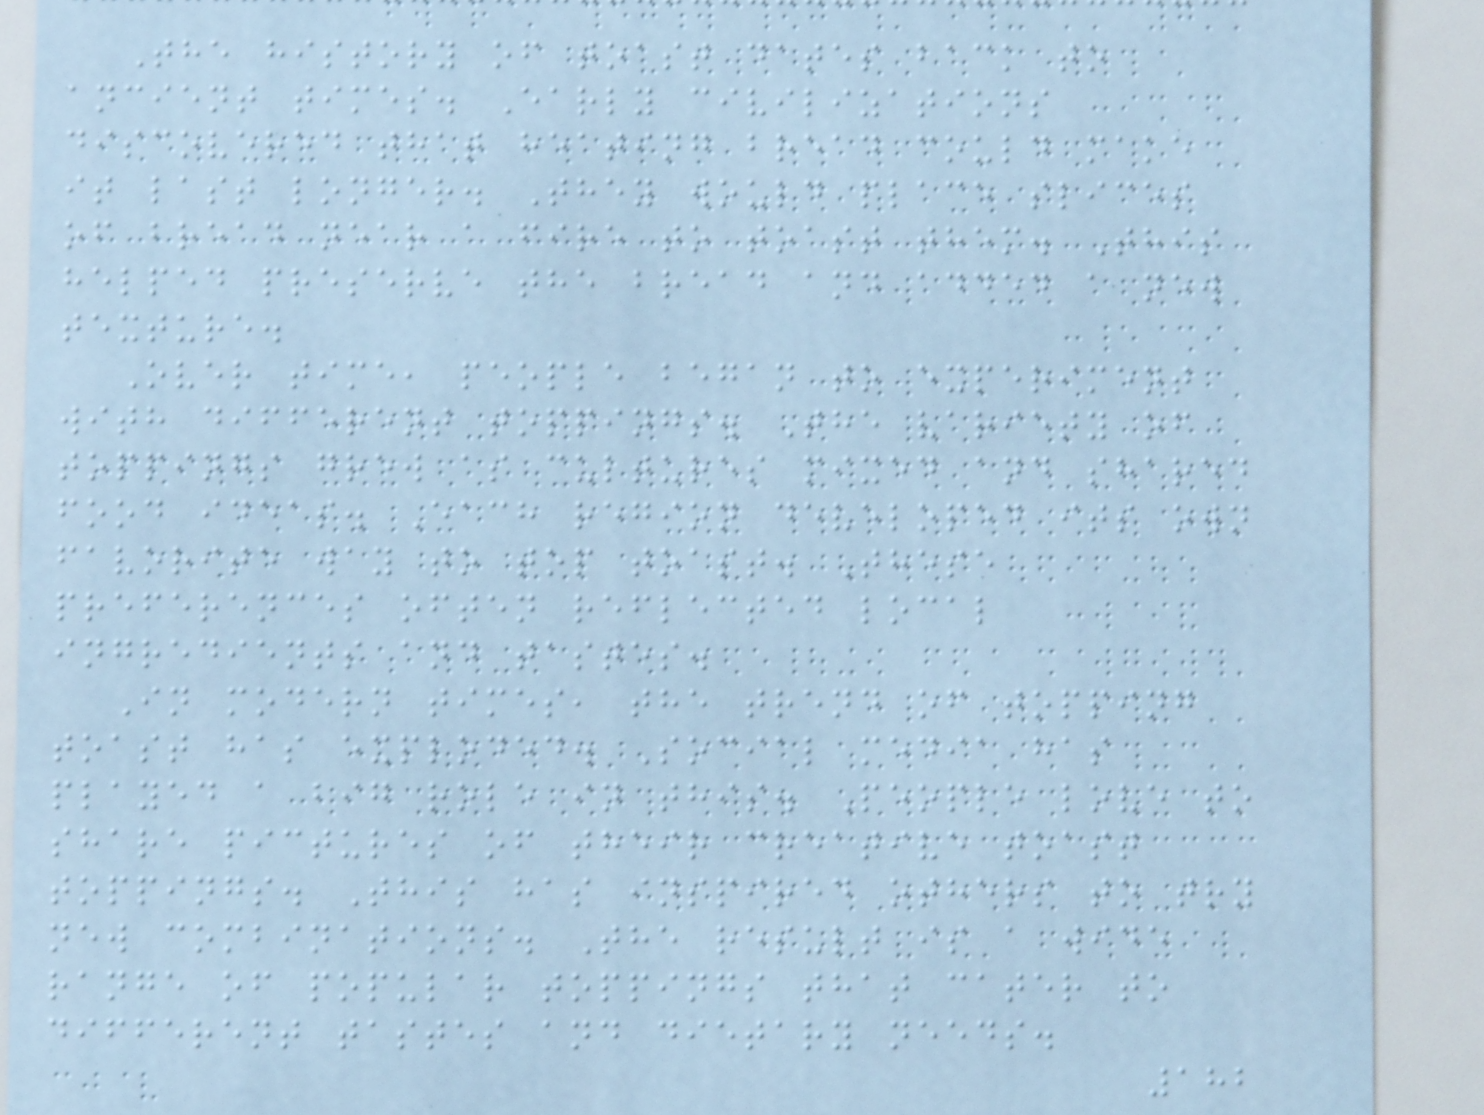The history of toast dates back to
ancient times. Early civilizations
discovered that heating bread could make
it last longer. They would place slices
of bread near a fire to toast them. This
helped preserve the bread and added a new
texture.
Over time, people began to experiment
with different toppings. The variety of
toppings grew as cultures mixed and shared
food ideas. Each region developed its own
favorite way to top toast. These
preferences often reflected local
ingredients and tastes.
In modern times, the trend of topping
toast has exploded. Social media has
played a big role in this. People love to
share pictures of their creative toast
toppings. This has inspired others to try
new combinations. The result is a wide
range of popular toppings that cater to
different tastes and dietary needs.
182
